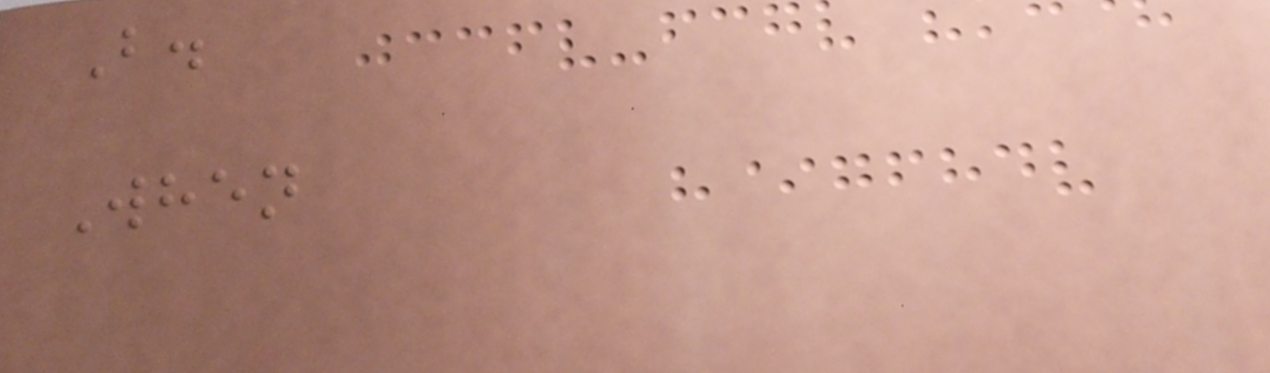B.
When
